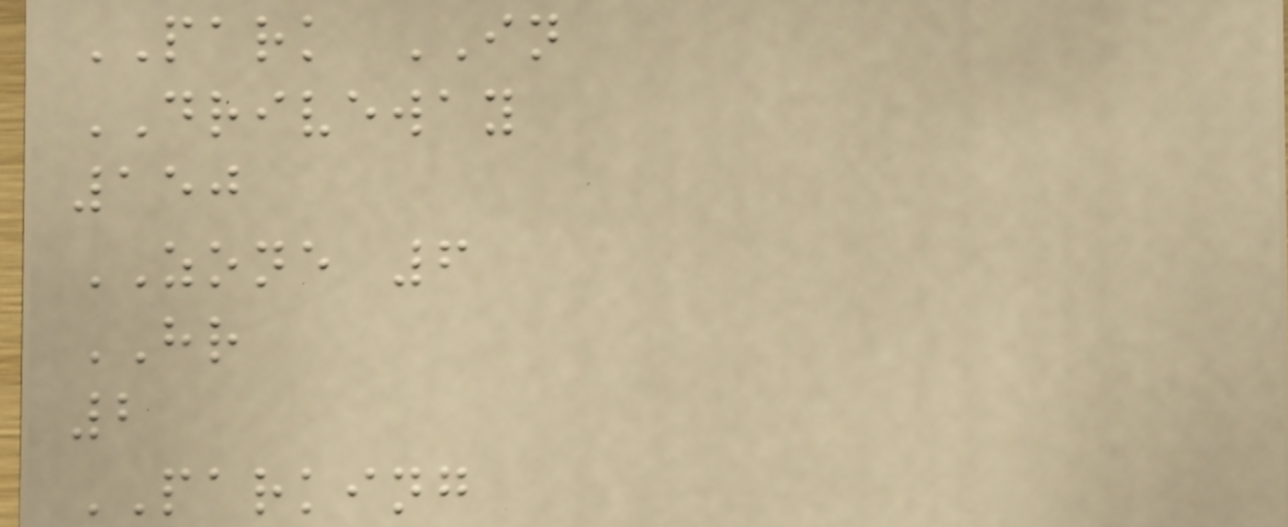PARK IN
DRIVEWAY
150
ZONE 6
HR
2
PARKING
